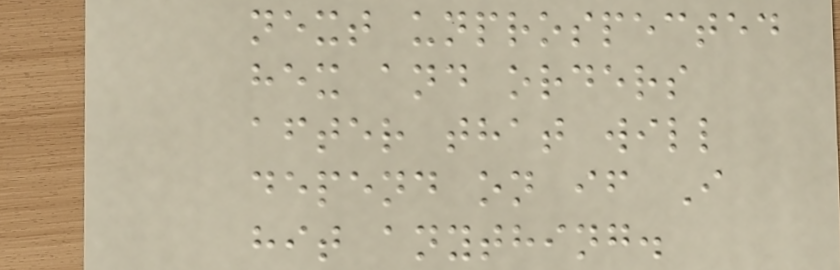next unprospected
hex and orders
after that will
depend on if I
hit anything.
